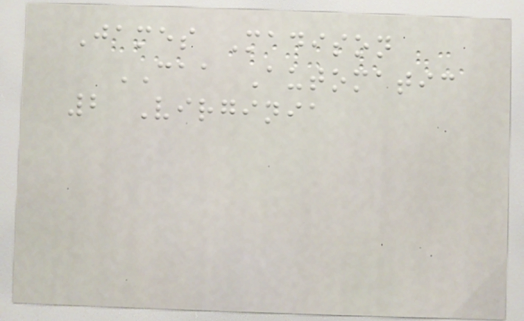James Madison
CAA Automatic
2 Virginia
